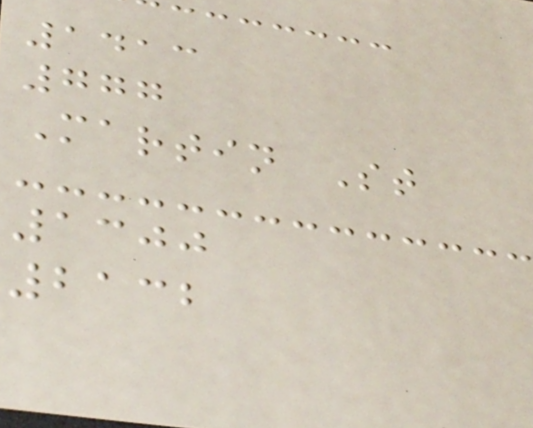1413
777
Martin St
1300
2132
